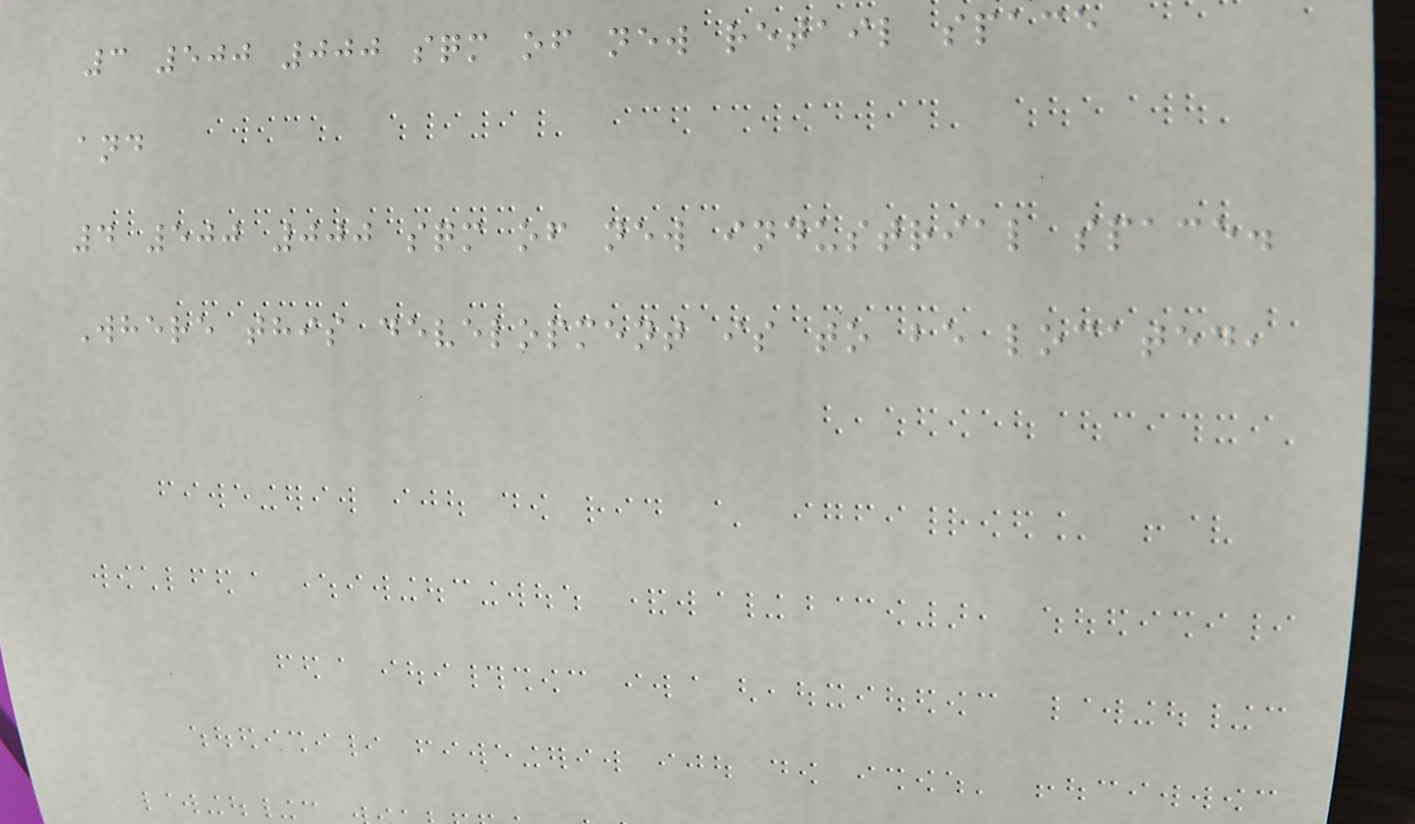3 500 000 sqm of new retail space
and
4 500 000 sqm of new industrial space.
Where this development is to be located,
